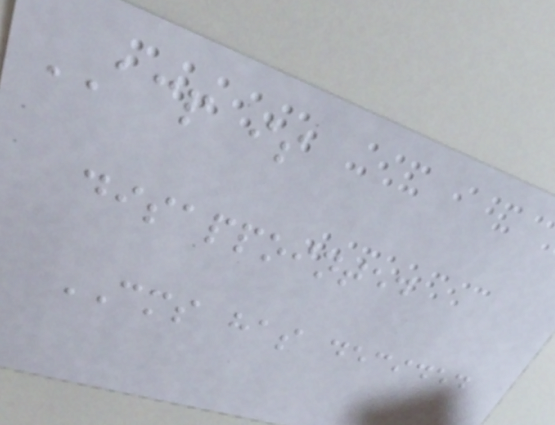ACP is
disappointed
CMS has decided
